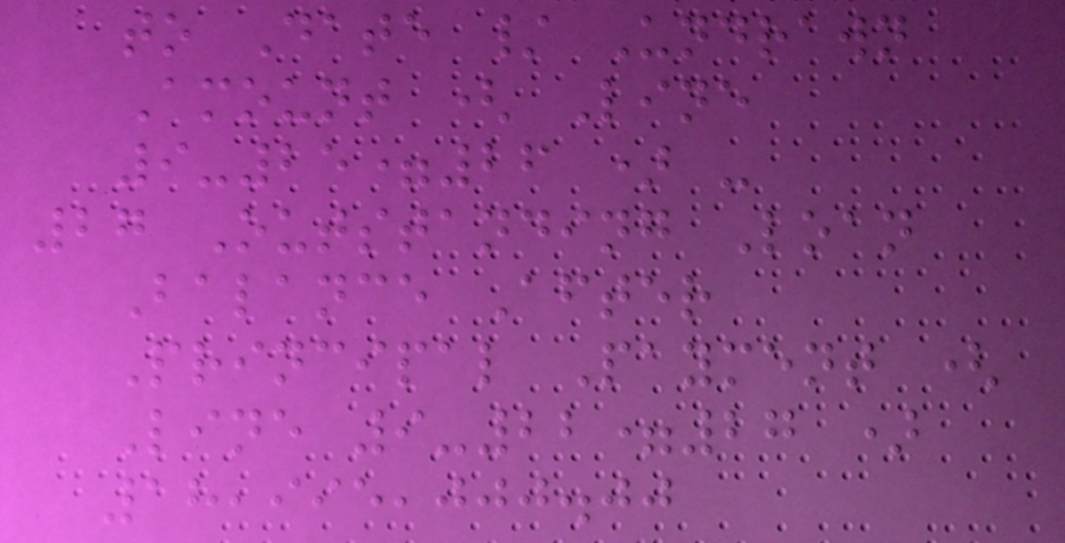to Date / Undrawn
Amount ( Line
9-25=26 ) -
27 Outstanding Loan
Balance After
Principal Payment (
Line 9-22=27 )
18,995,000.00
